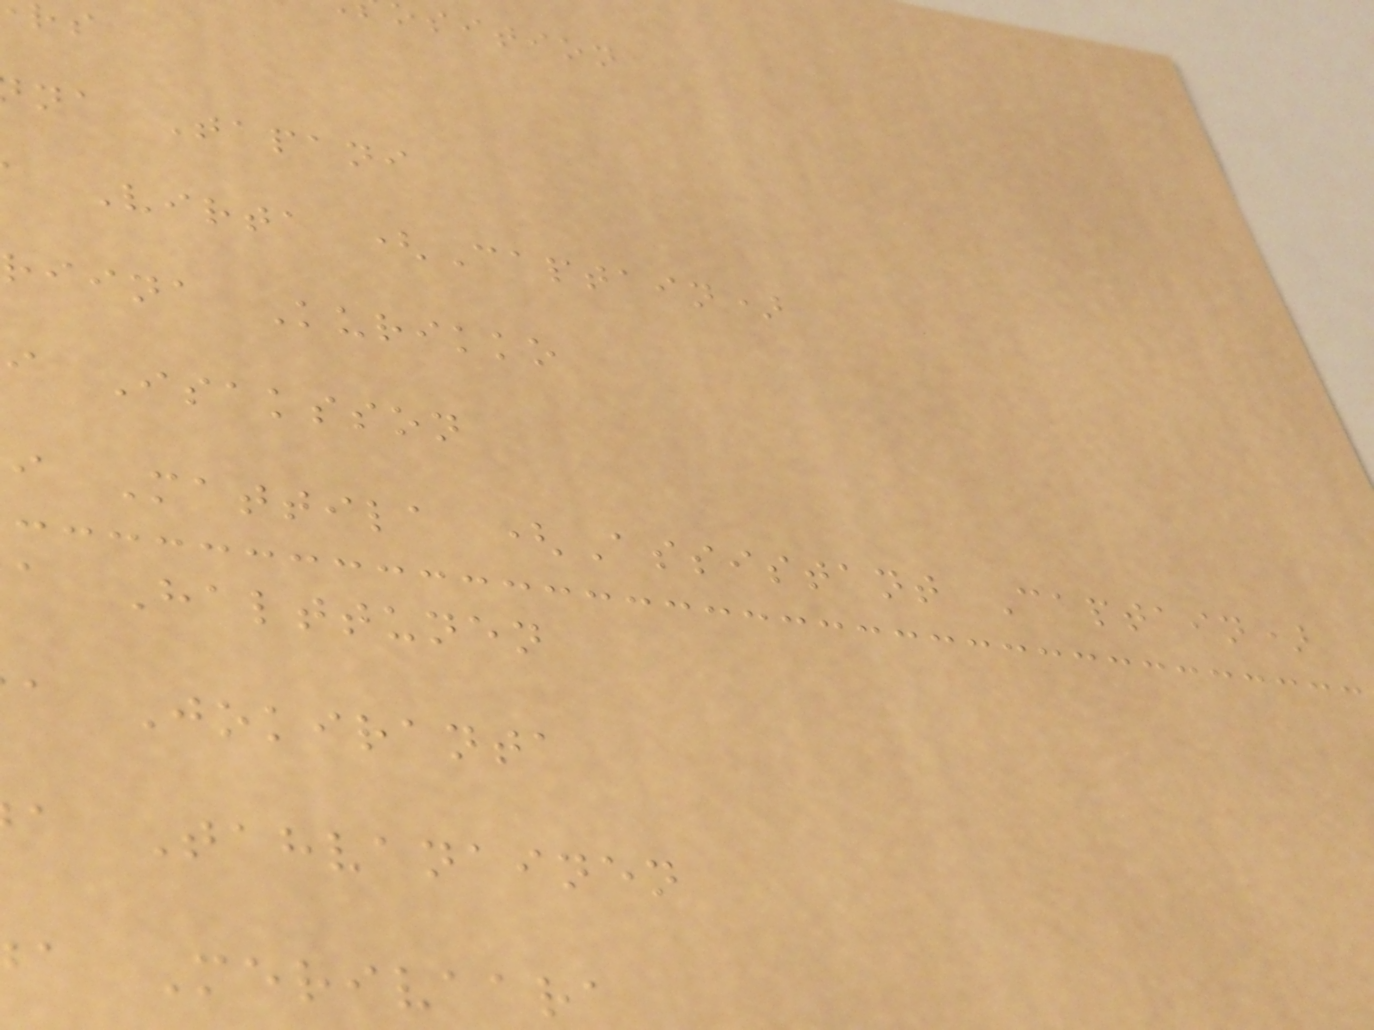sition
na Tapani
Virta (Captain)
riina Kurikko
i Isaksson
i Mattila (Assistant Captain)
a Halttunen
a Jokiranta
a Tahvanainen
a Merivaara
